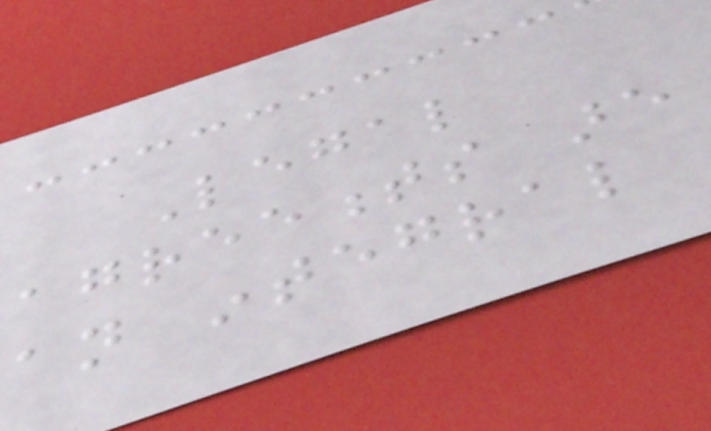Legal
agreements are
an integral
